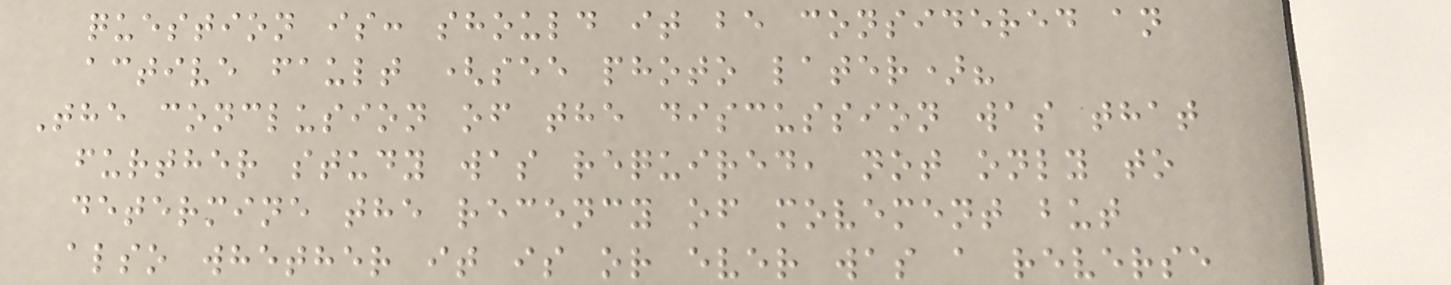question is: should it be considered an
active fault (see photo later)?
The conclusion of the discussion was that
further study was required, not only to
determine the recency of movement but
also whether it is or ever was a reverse
